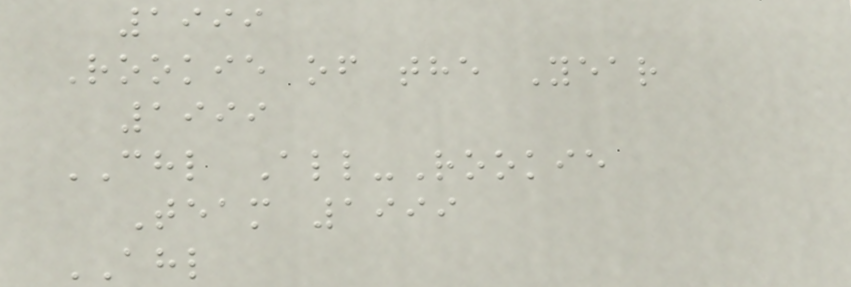1999
Rookie of the Year
1999
CHL All-Rookie
Team 1999
AHL
